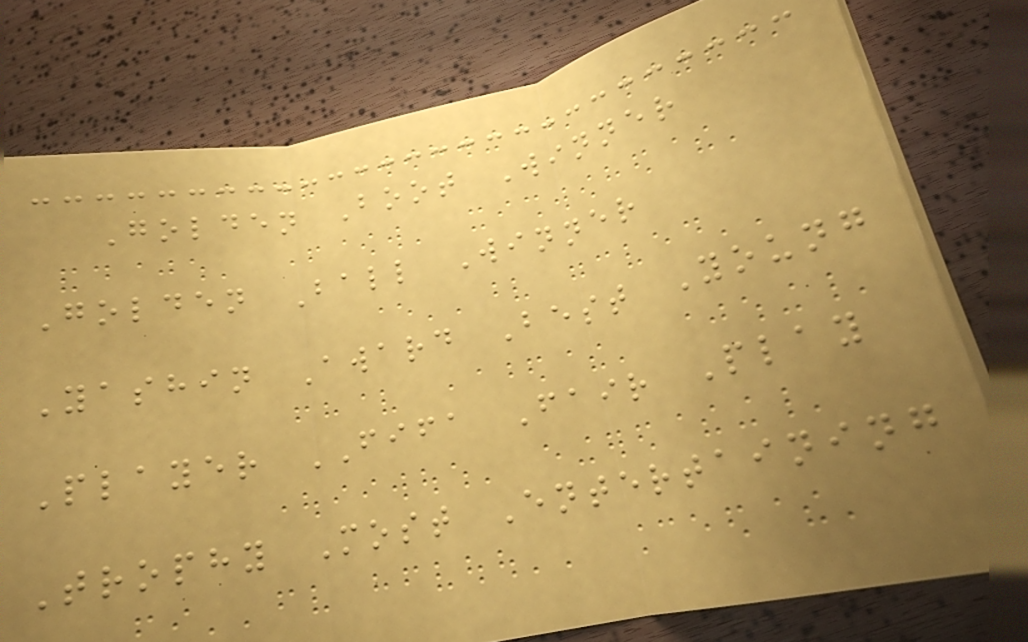Golden Boot Winner
Golden Ball Winner
Yashin Award Best Young
Player FIFA Fair Play
Trophy Most Entertaining
